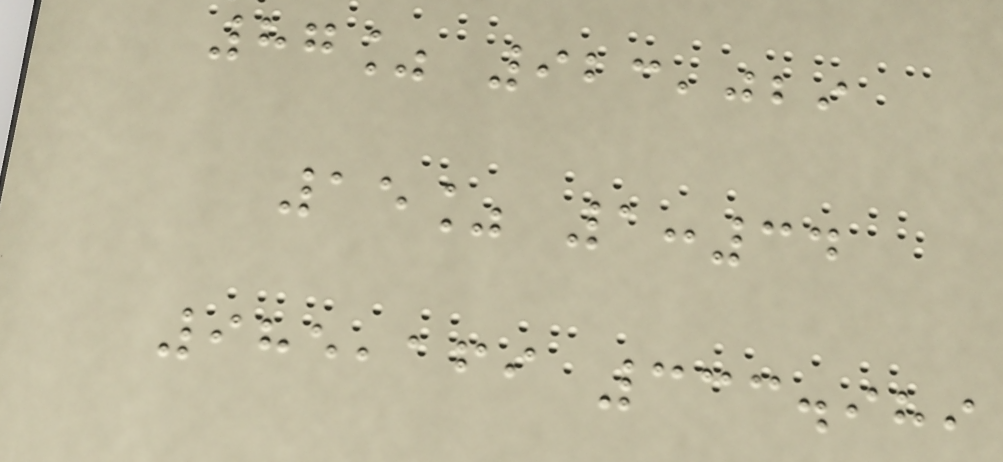87% 923,029
15% 1:34
985,169 333.989
